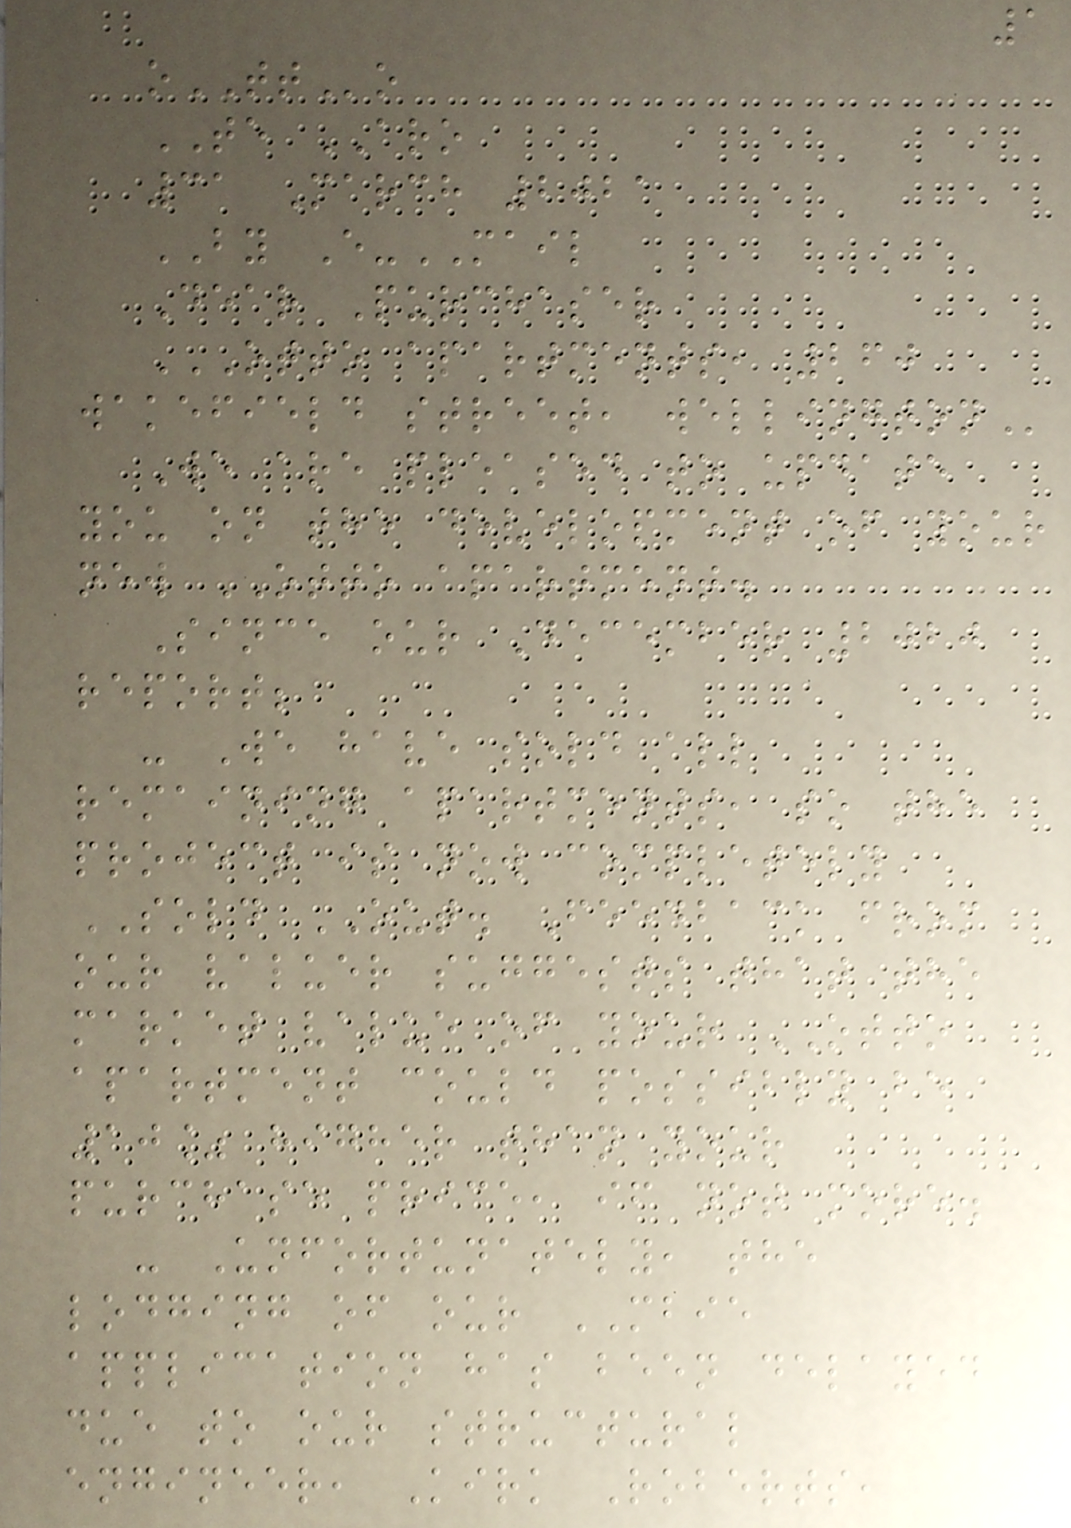1
oTTo
TE ARO
31 March 2021
BY E-MAIL
Dear Purchaser
OTTO APARTMENTS, 260
WAKEFIELD STREET, WELLINGTON
We are pleased to update
you on the development of your
new OTTO apartment.
Since our December 2020
report;
- We have sold all
remaining apartments, so the
project is now completely
SOLD OUT. Feedback from
our valuer suggests that the
market value of your OTTO
apartment could possibly be
10% higher than your
purchase price, if not more.
- Unfortunately, the
lodging of our MBIE
application has been delayed
due to our structural
engineer, Kirk Roberts,
